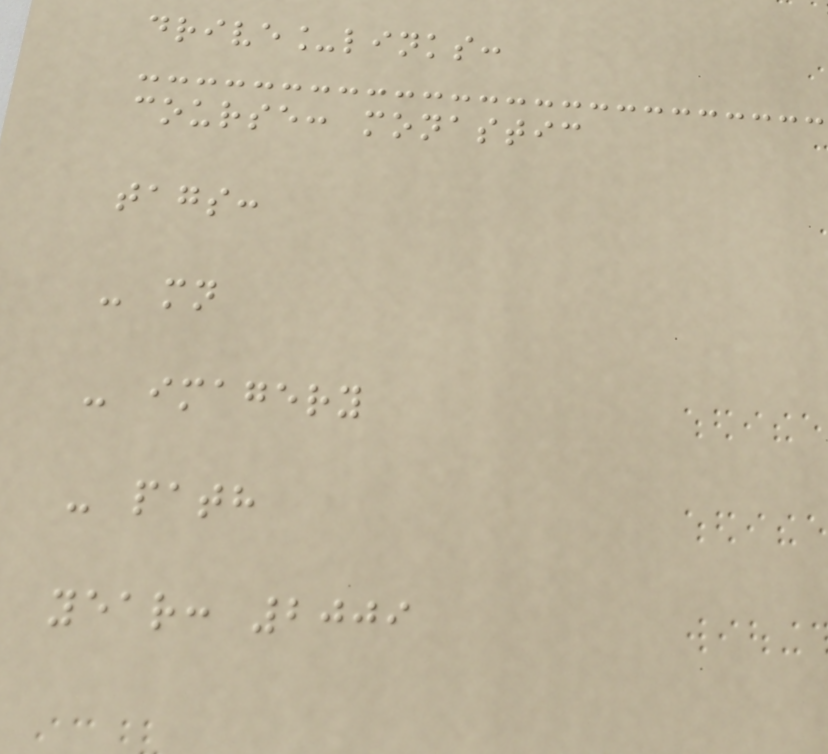drive_links:
course: monastic
tags:
- mn
- imagery
- path
year: 2009
